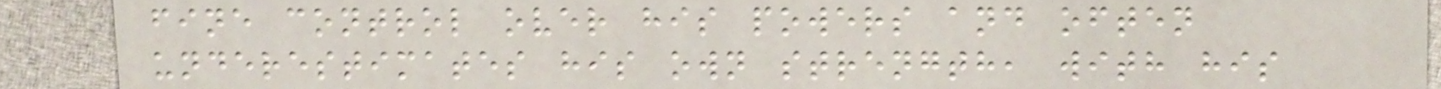fine control over his powers and often
underestimates his own strength, with his
